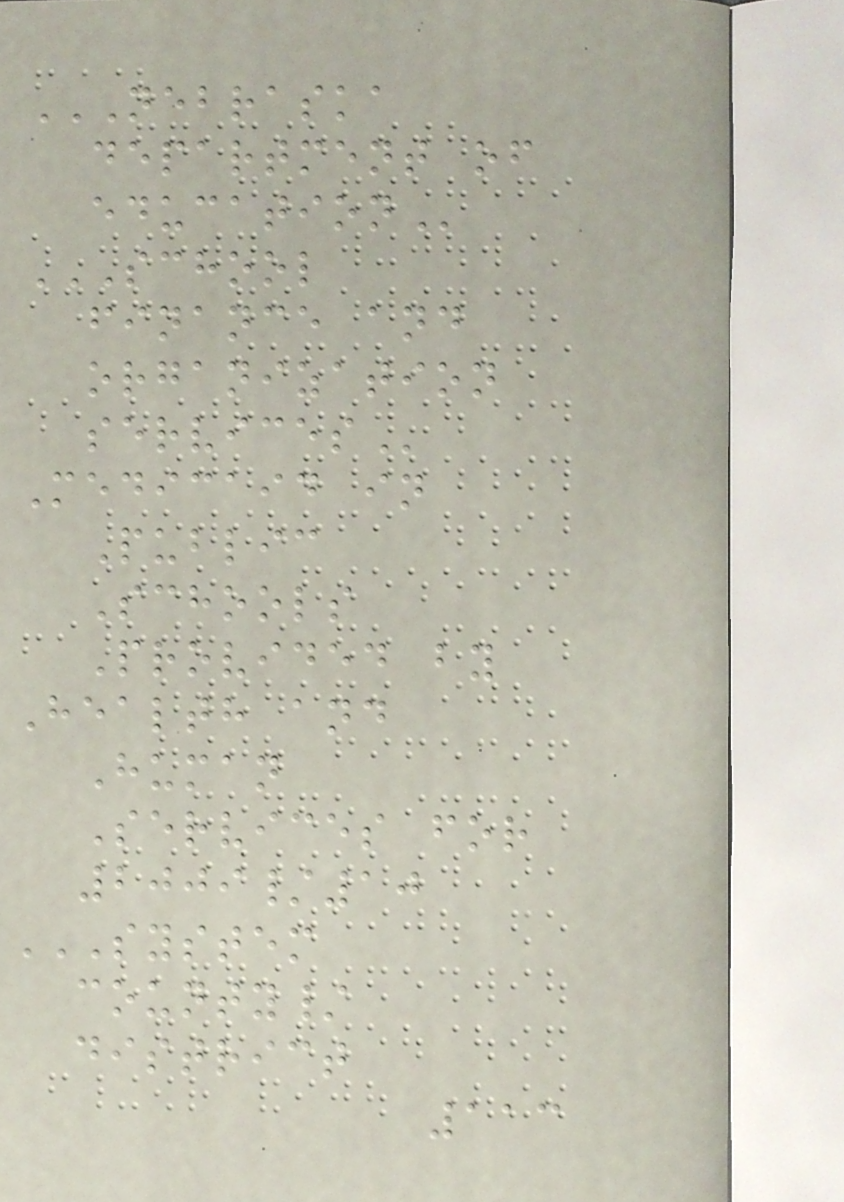NEBRASKA
DEPARTMENT OF
EDUCATION
SCHOOL
FINANCE AND
ORGANIZATION
SERVICES
Medicaid in
Public
Schools
Provided by
Health and
Human
Services for
2009/10
SYSTEM
COUNTY/
DISTRICT
113
